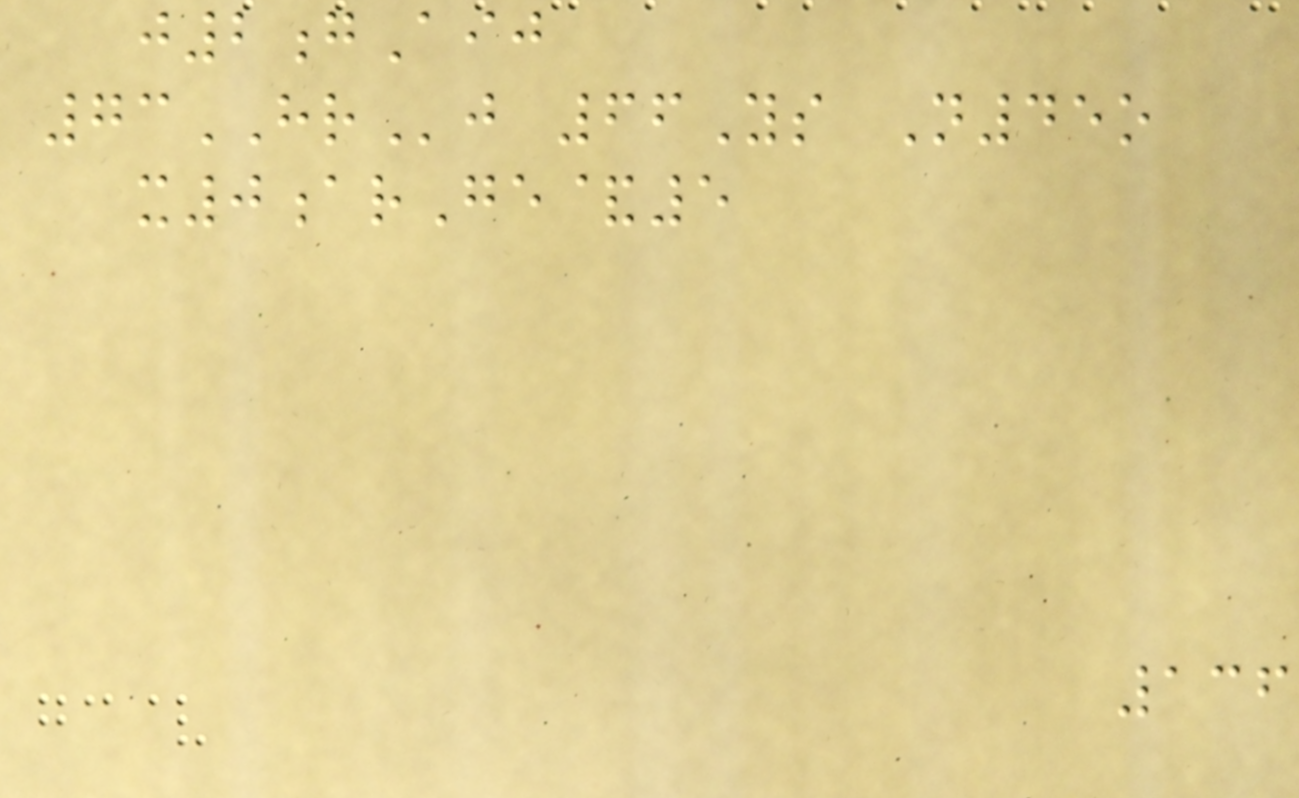j2gAij
73HRj 66Ys N45o
x0arGe&5
136
